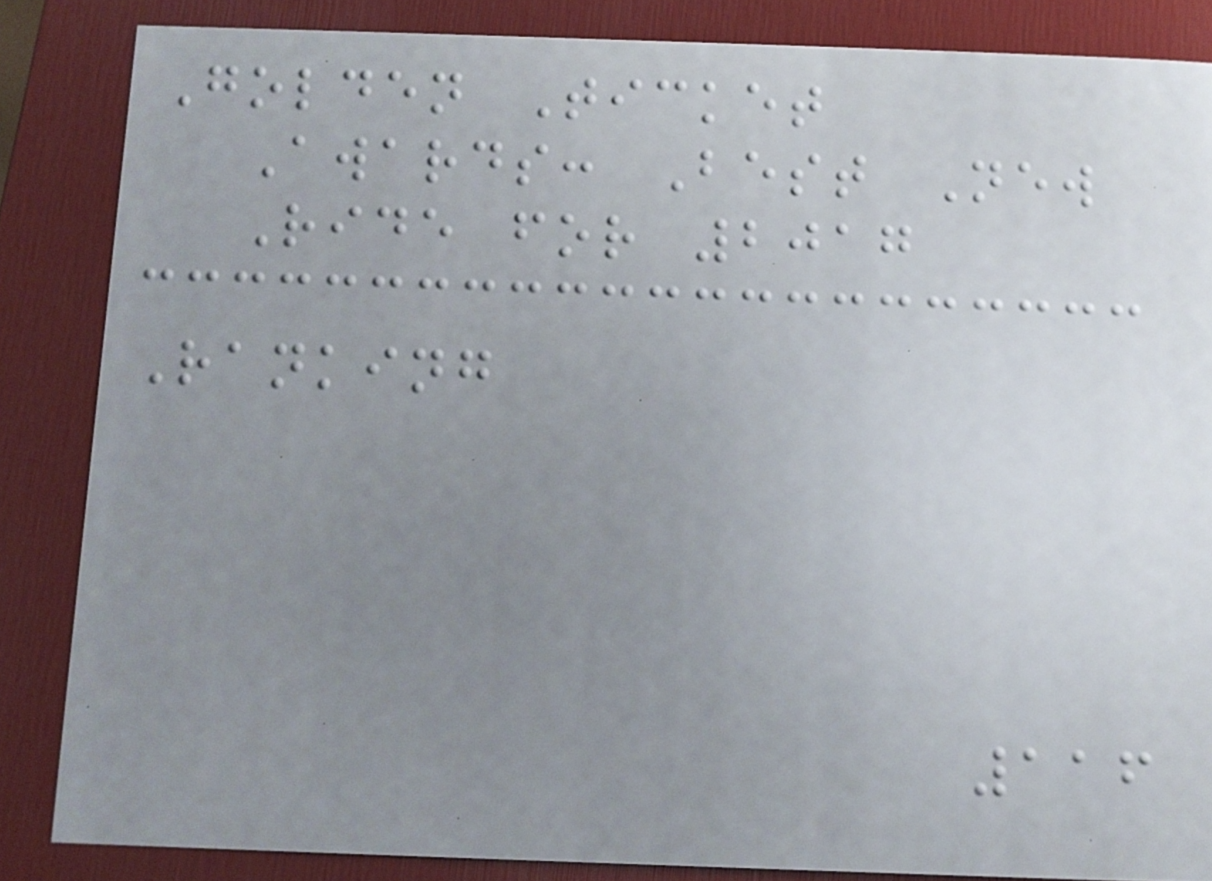Golden Ticket
Awards: Best New
Ride for 2017
Ranking
116
